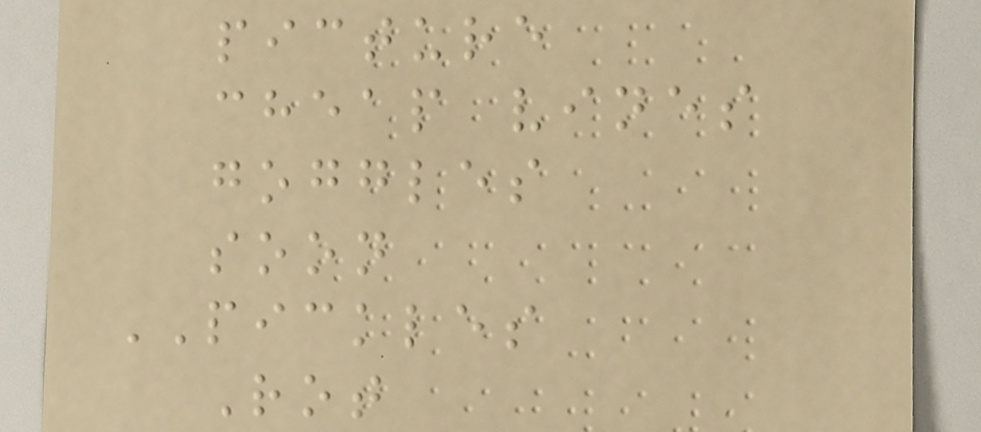picture
cheap vines
goggles
soon
PICKLES
Rot
